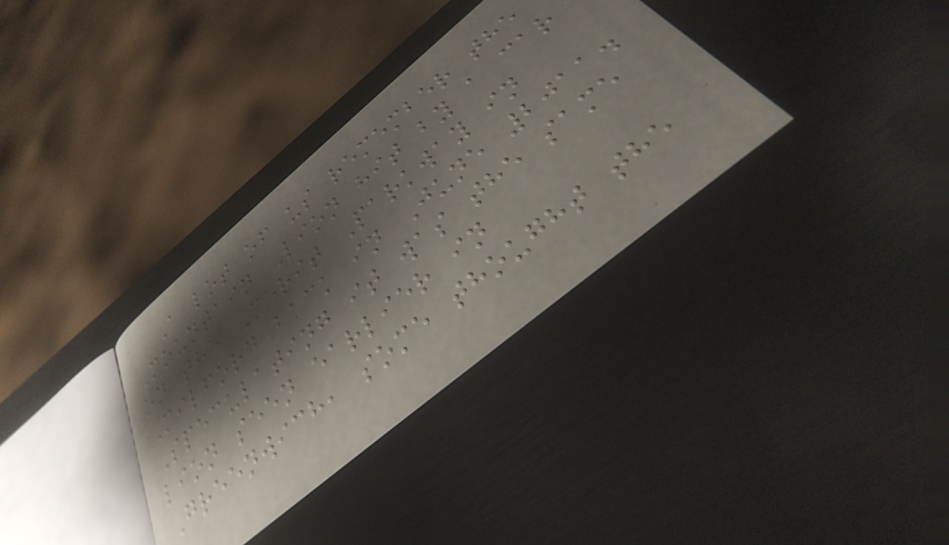A lot of us remember the
Mountain Lion hit by a car
on the Merit Parkway in
Milford back in June 2011.
Speculating it was the same
lion seen earlier in
Greenwich, some thought the
